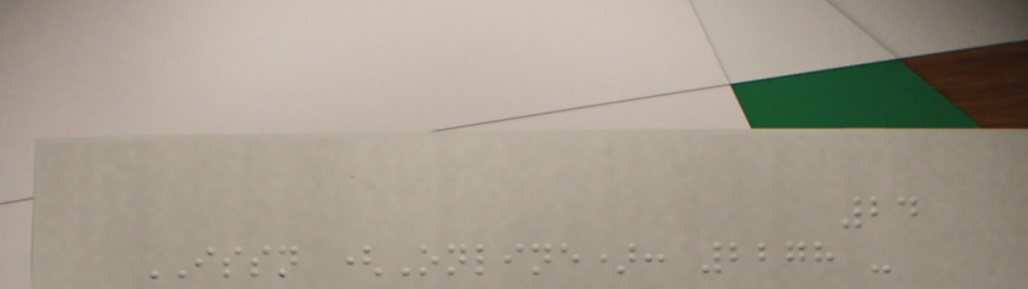24
ISSN (Online): 2278 -
